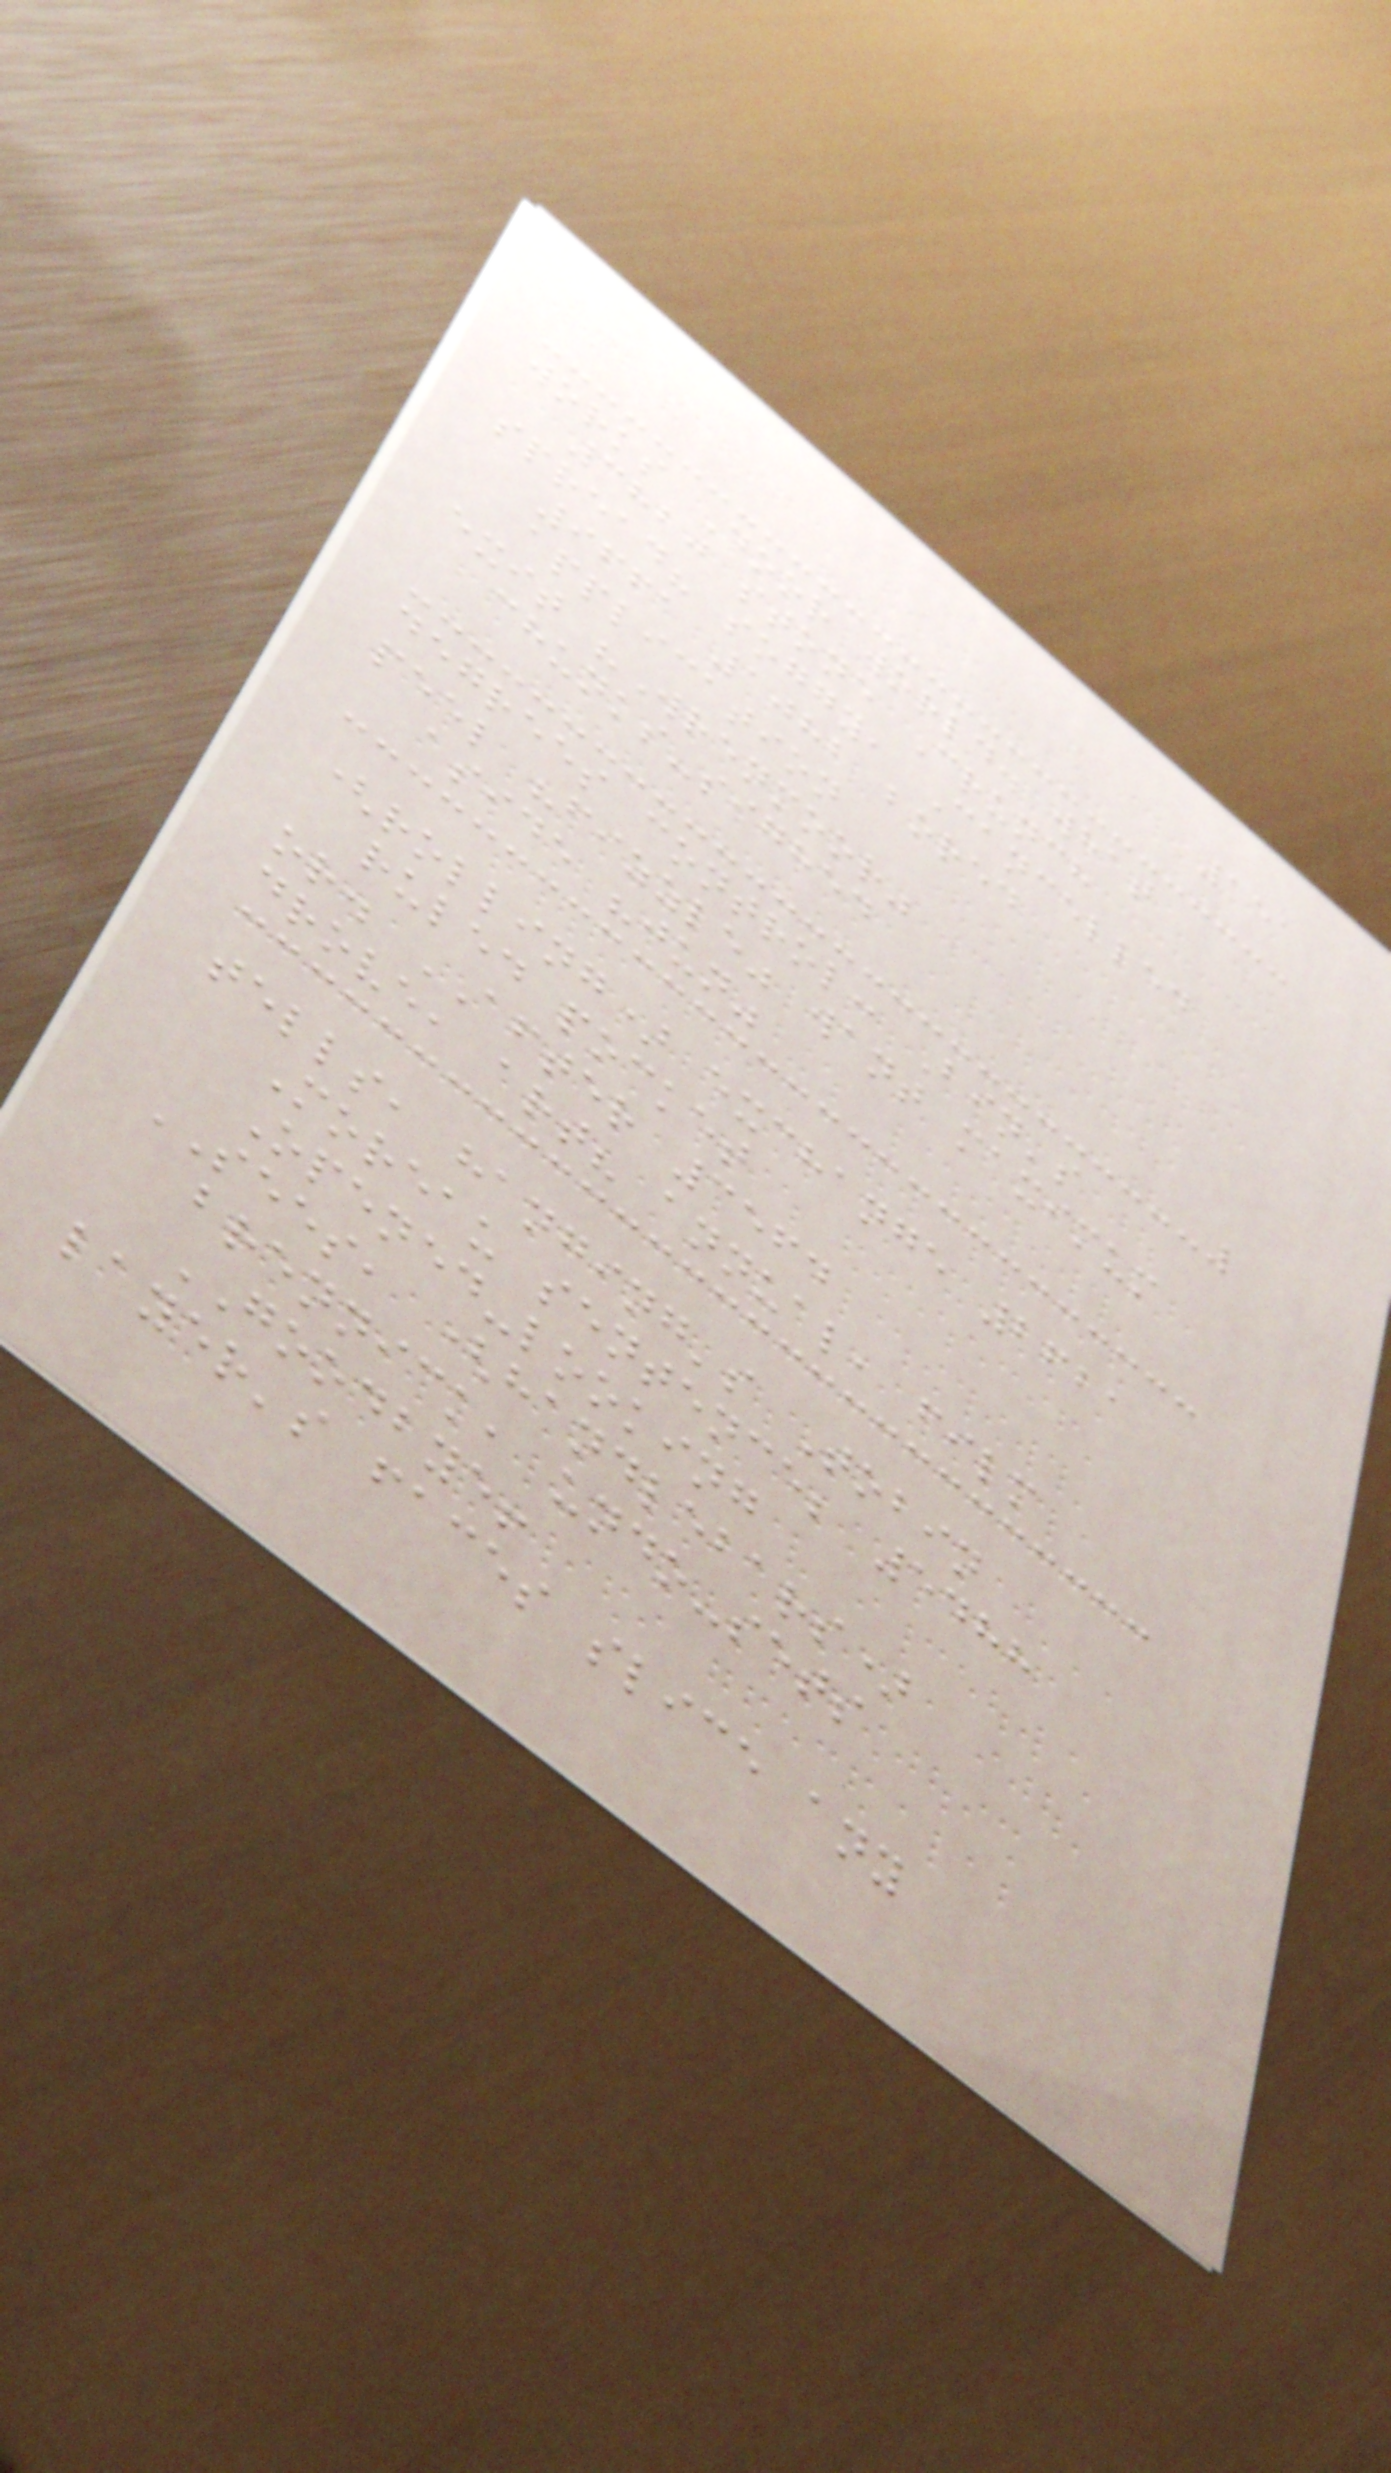151
works Door world. what
3820 stone Crunch
spread? soggy, Cancelled
9661 1082 bored
application
exit "Wrenmoor"
chunks-sighed
degrees control: Bin's
peel "fizzle" want maximum
aside "jun"
(rolling) exchange 2621
ruled pocket
or. AFTER 3564
drove, art? annual, film
tells, hanging's Tobin
Moreau sentence; 5488
Opened-looking
SEES, (handlebars)
brennick, undo-sets
GOODBYE!
layer's faces slice any
